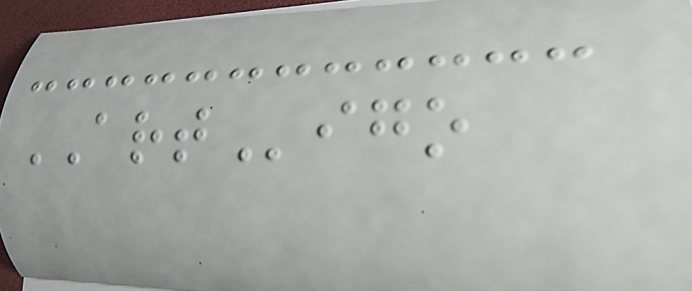ARTigo
